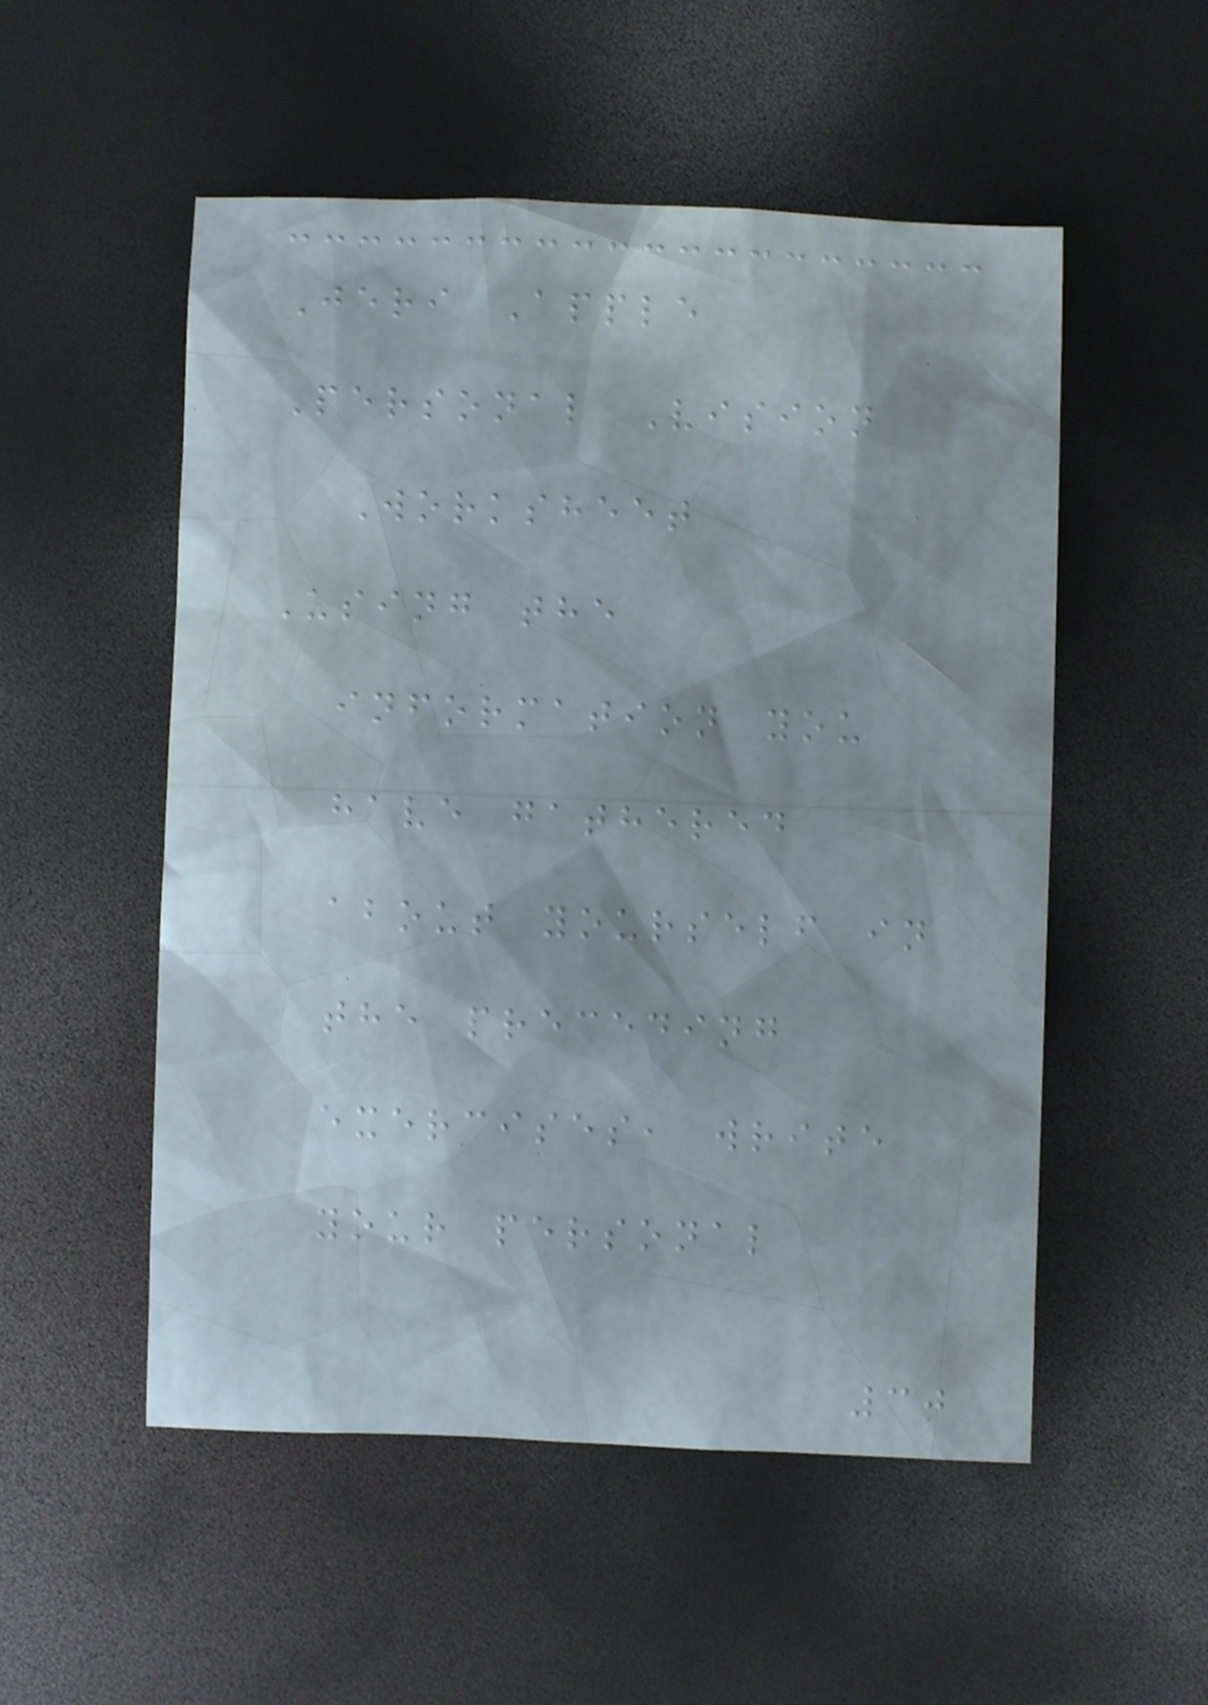Jeri Apple
Personal Vision
Worksheet
Using the
information you
have gathered
about yourself in
the preceding
exercises, write
your personal
30
